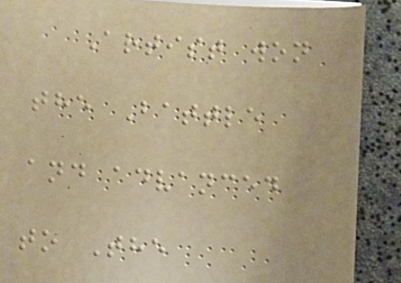Artist won
the Battle
and advanced
to The
